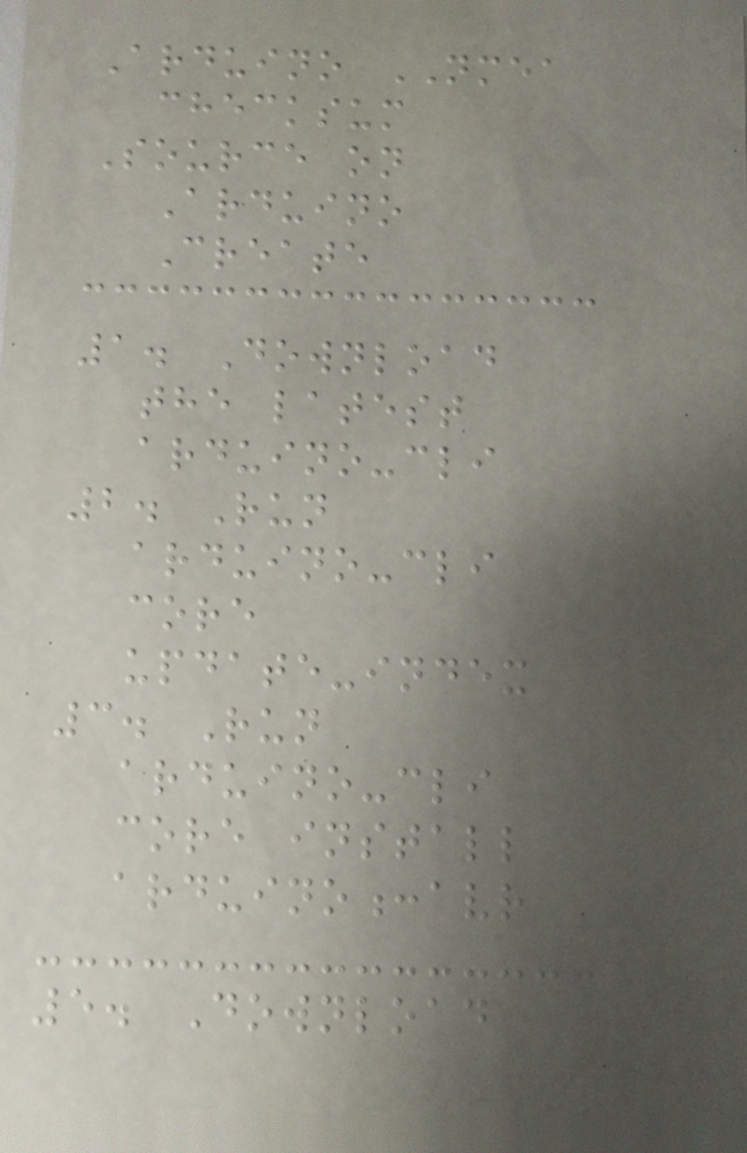Arduino NMEA
checksum
Source on
Arduino
Create
1. Download
the latest
arduino-cli
2. Run
arduino-cli
core
update-index
3. Run
arduino-cli
core install
arduino:avr
5. Download
